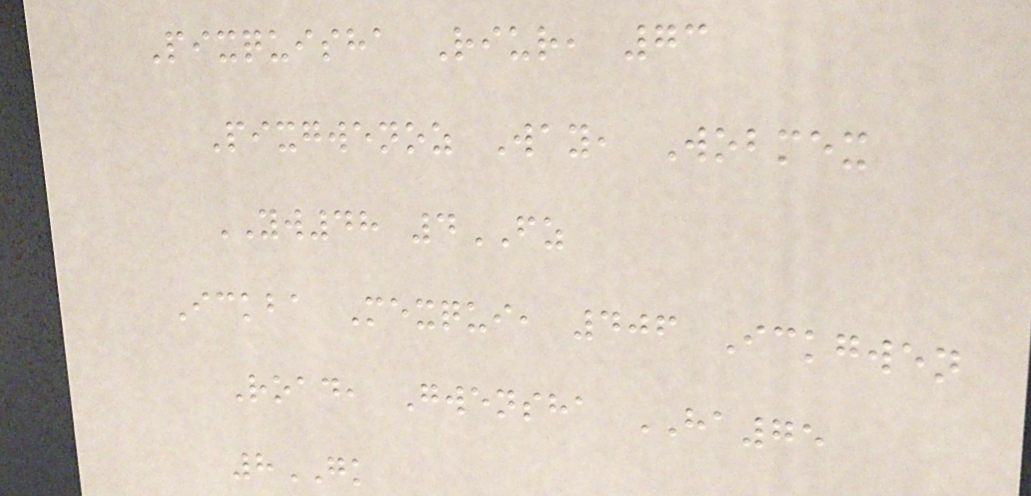Pixquisha Riur, 73
Pixgwenoz Way, Wobmex
YW48 4FZ
Ickba Mexqui, 406 Ickgwen
Road, Gwensha HA75
8GK
